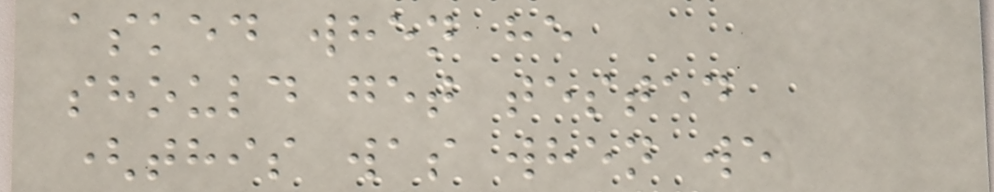asked when he
should get tested
(this was when we
